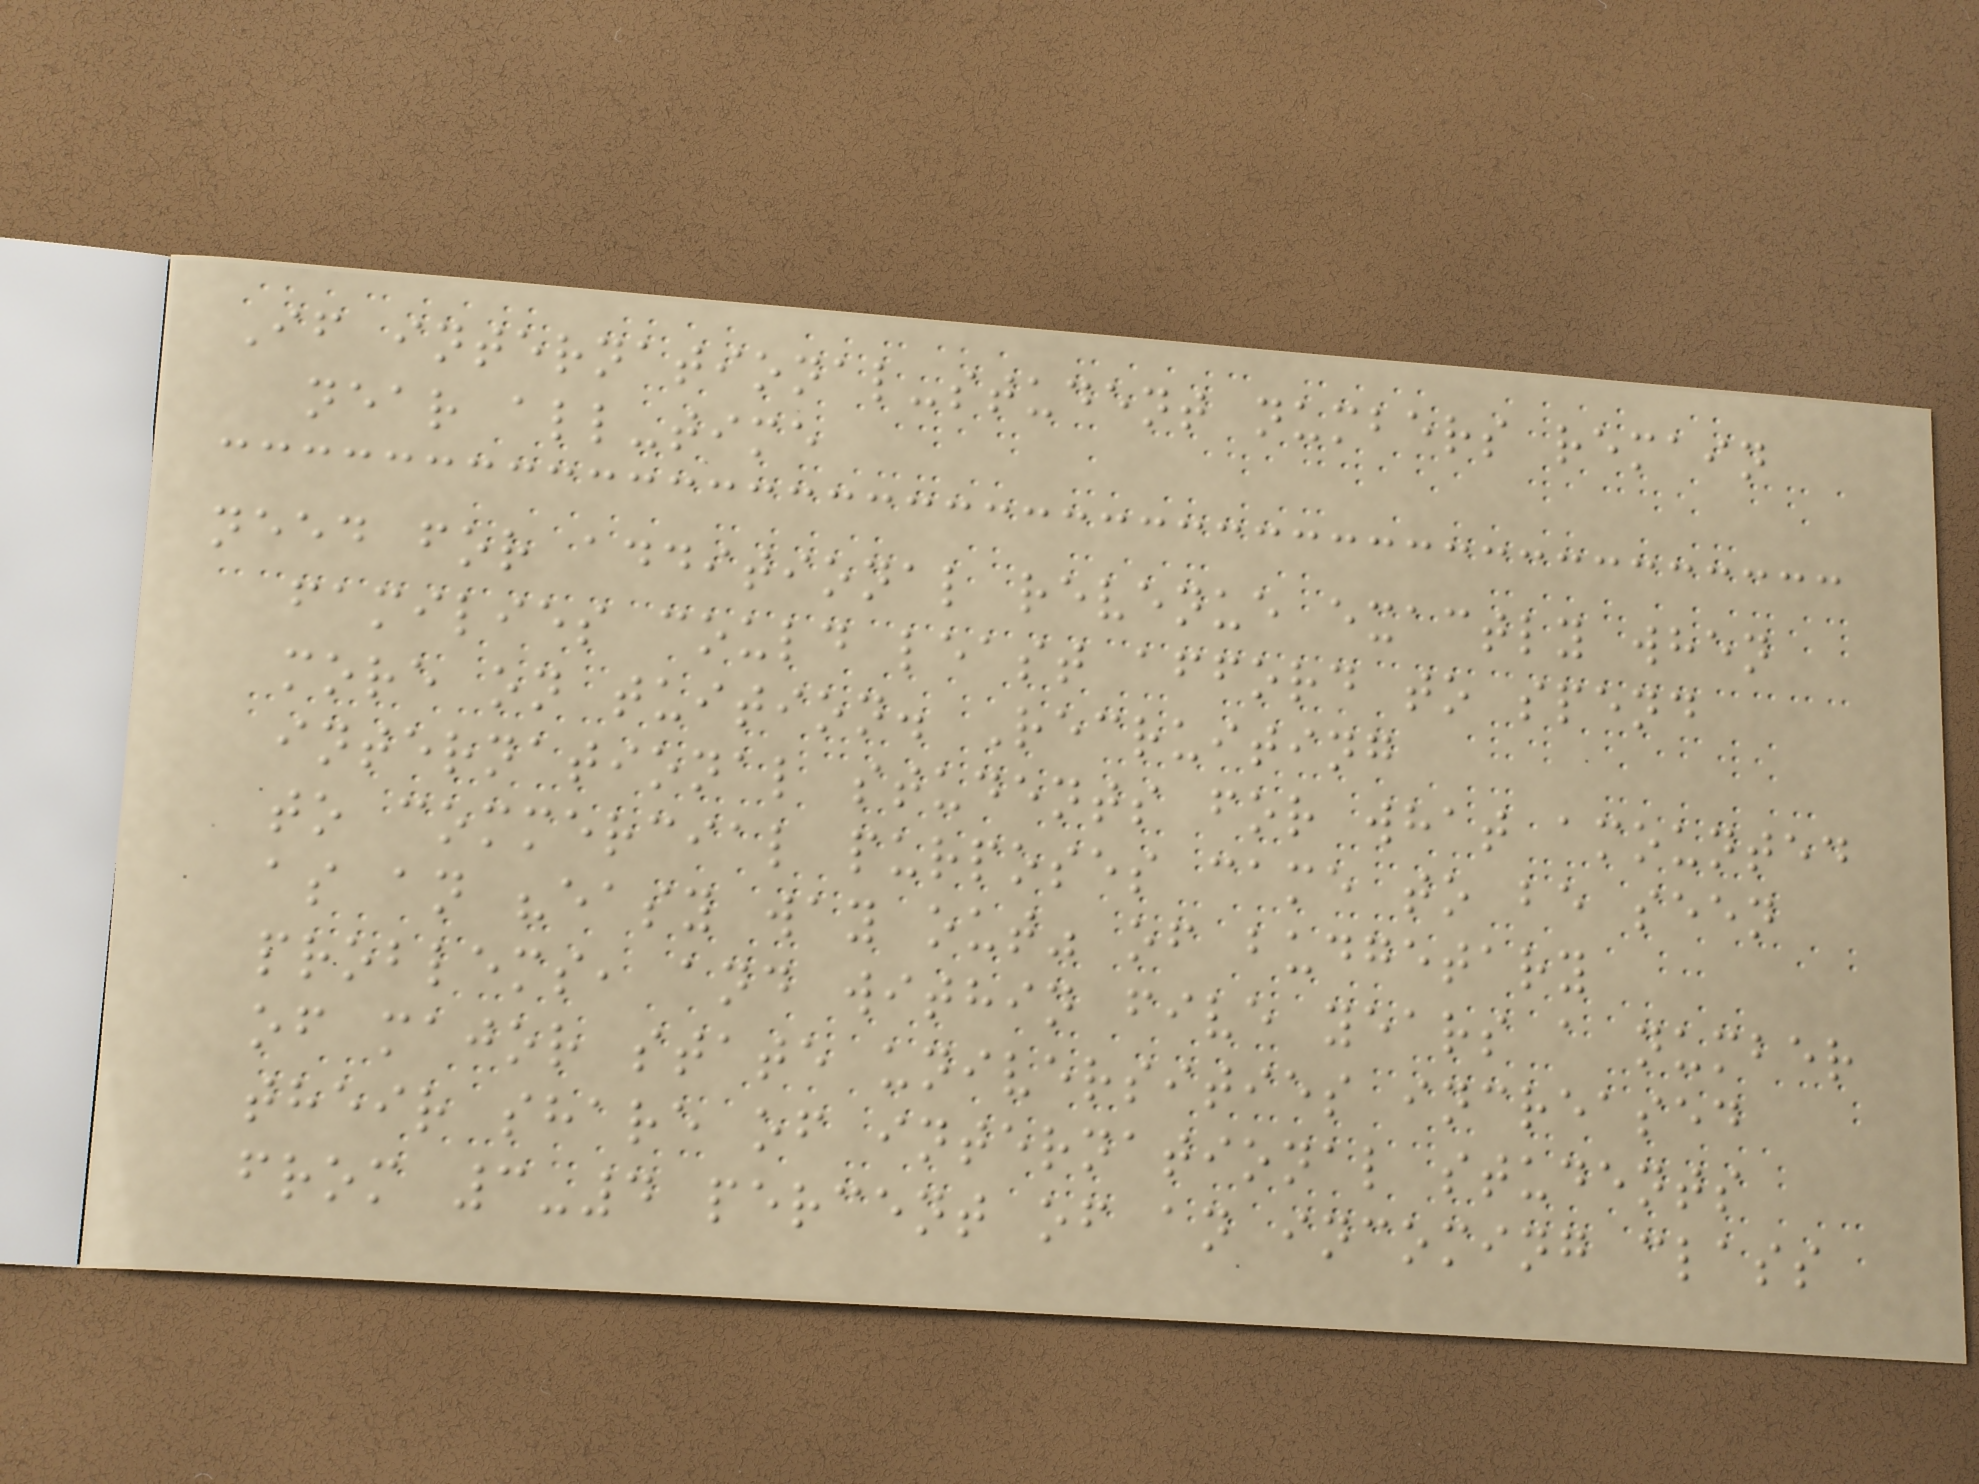If international-student numbers remain
near all-time
need for additional revenue exactly when
families could least afford to spend
more on tuition. Recruiting
international students for what amounted
to commercial purposes came to be seen
as an "easy way out" of budgetary
problems, and within five years a number
of major state universities increased
their share of international students
from 3-4 percent of an incoming class
